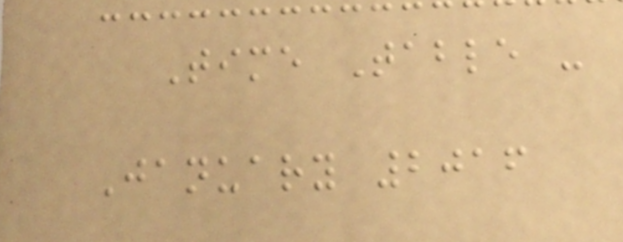Time Table -
January 2016
